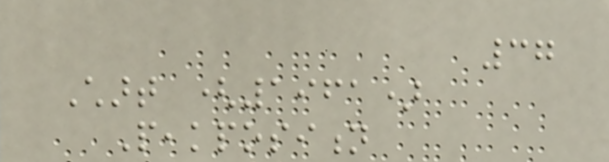37
Chart (1961)
Peakposition
